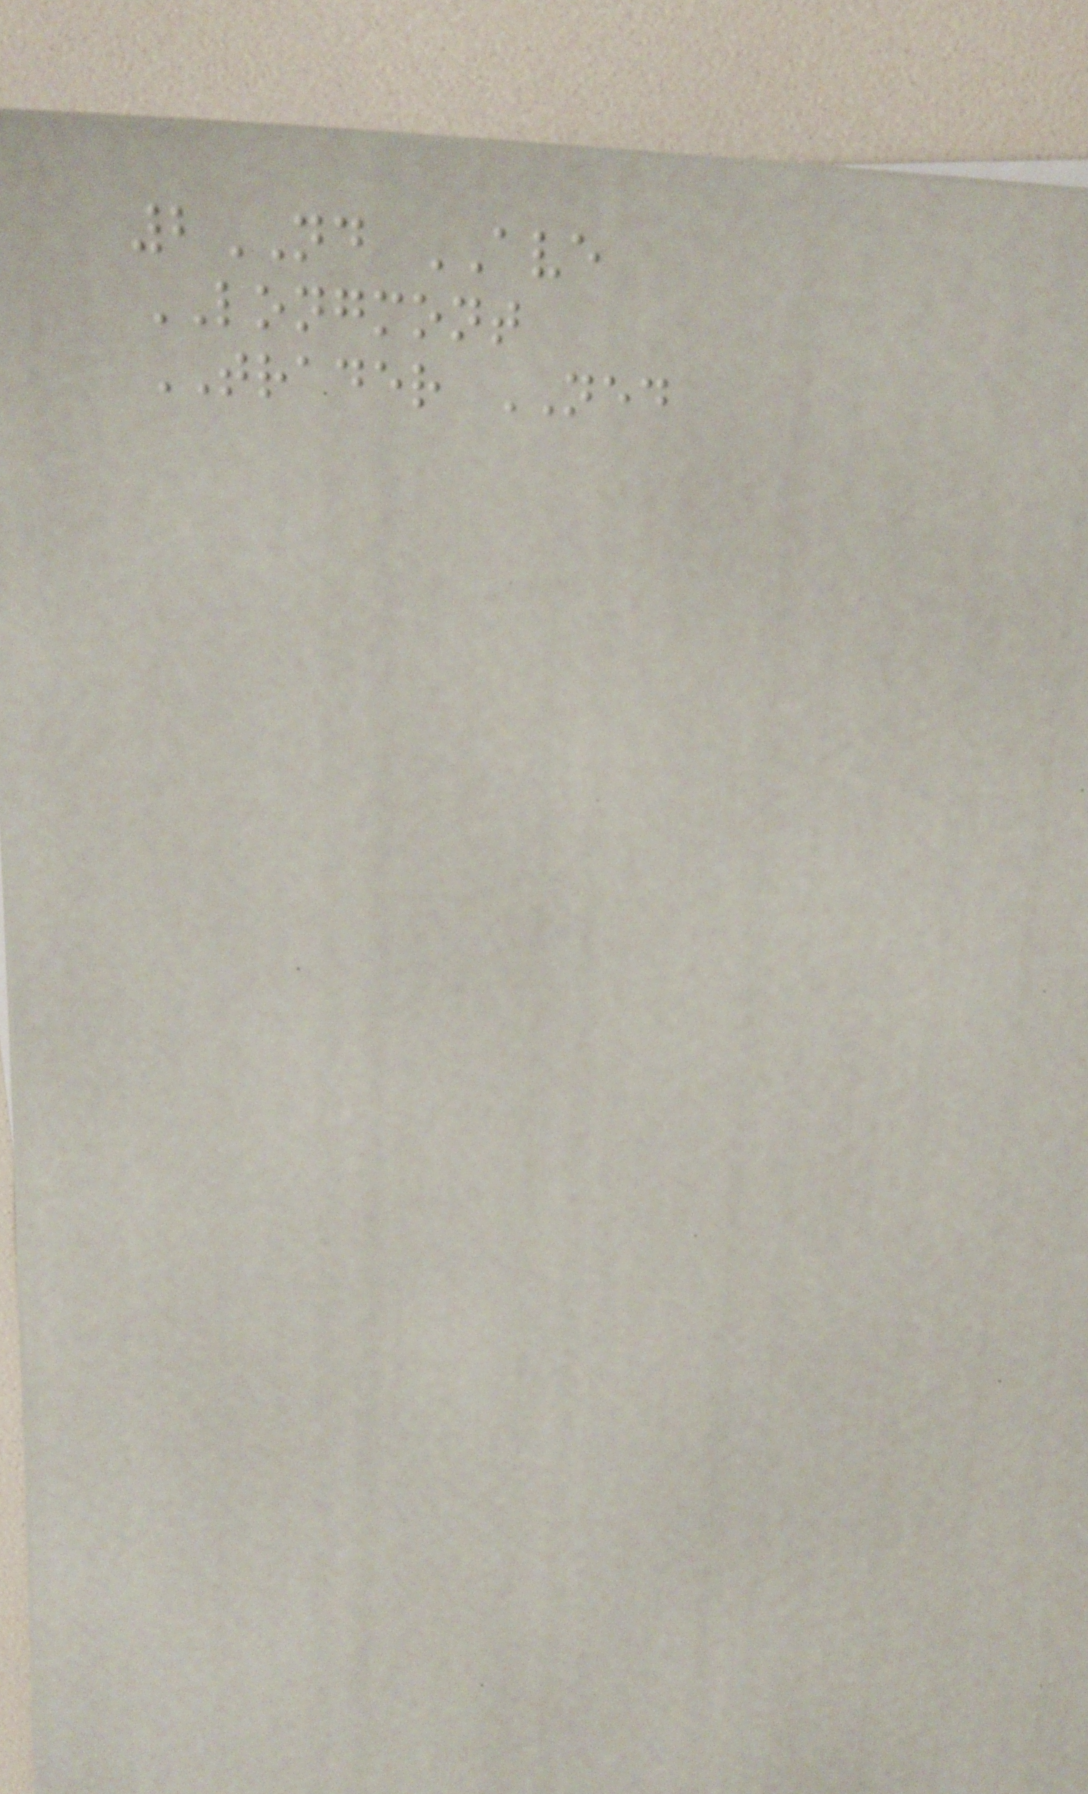2ND AVE
LONGMONT
TRADER NED
